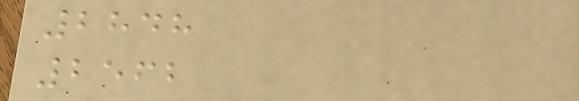2848
2562
